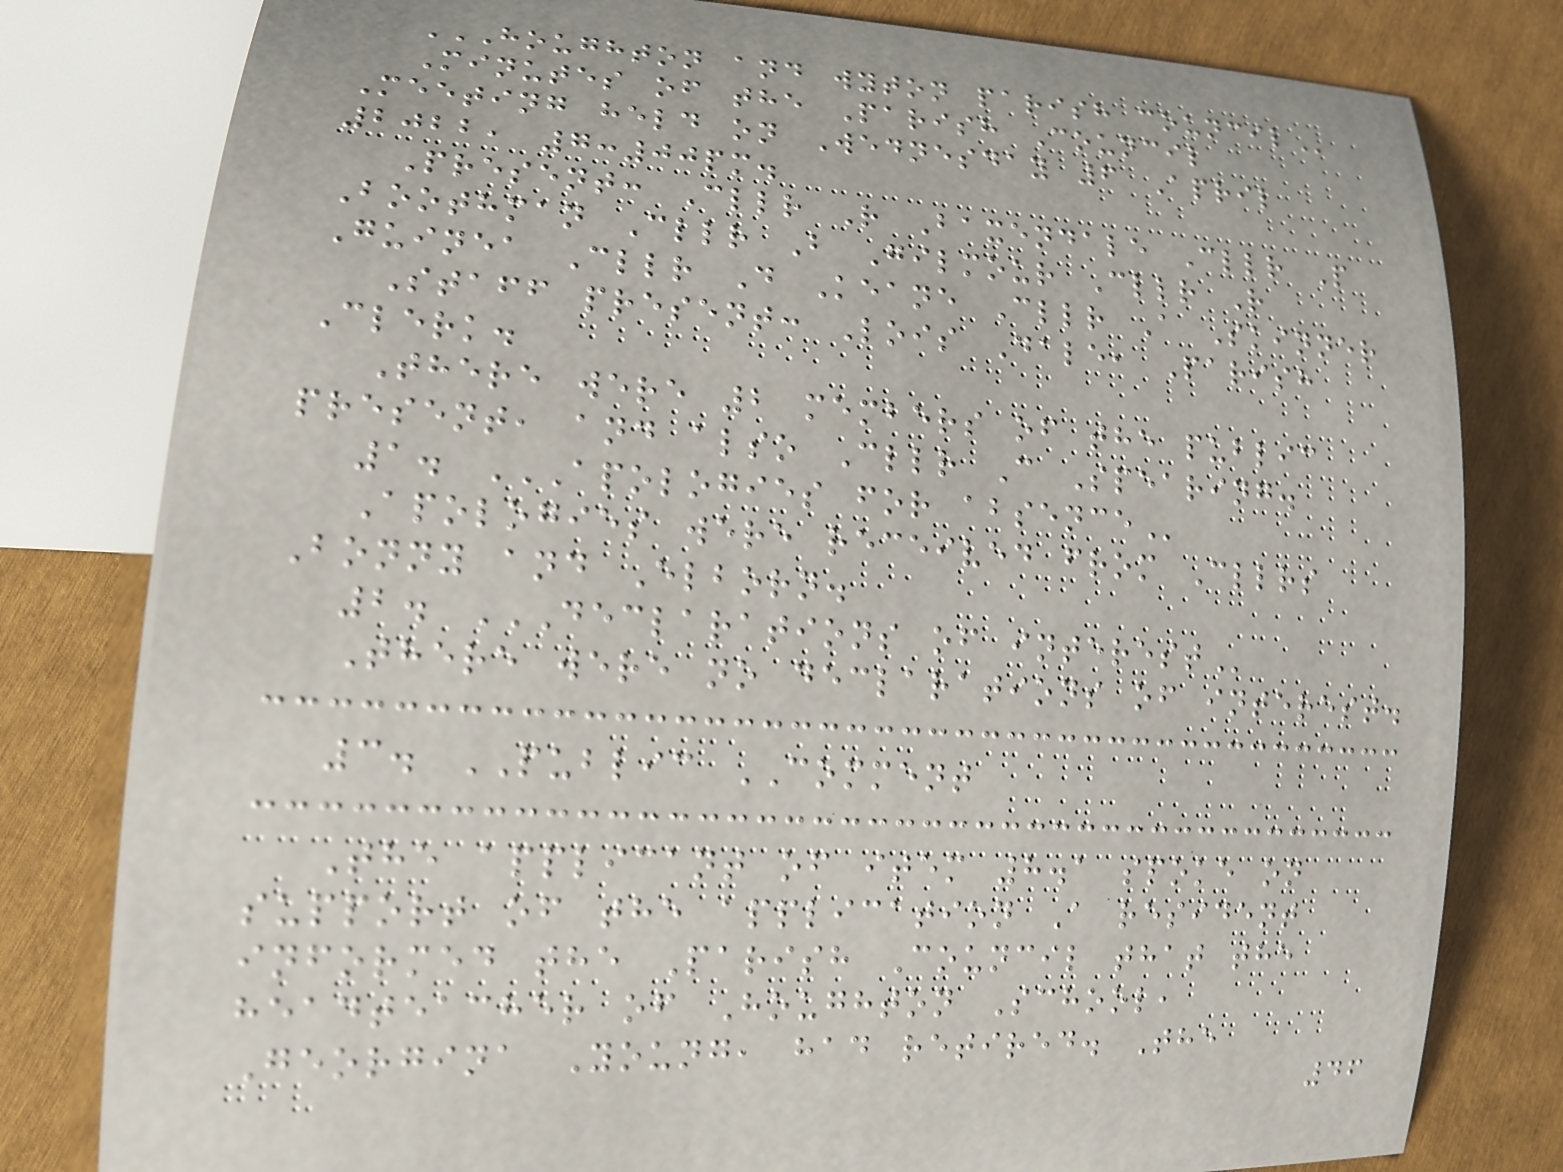HOUGHTON AND WYTON PARISH COUNCIL
Minutes of the Parish Council
Meeting held on Wednesday 6 April
2022, 7:00pm.
Present: Cllr R Baxendale Cllr P
Boothman Cllr B Gilmour Cllr R
Guinea Cllr D Keane Cllr A Skinner
Staff present: Lois Dale, Parish
Clerk.
There were 2 members of the public
present, and also Cllr C Spearing.
1. APOLOGIES FOR ABSENCE
Apologies were received from Cllrs
Bonny and Elborn.
2. DECLARATIONS OF INTEREST
There were no declarations of interest.
3. PUBLIC COMMENT
The applicant of item 8.1 spoke on
support of the application A resident
informed the Parish Council that the
headteacher of Houghton School,
Georgina Young, had retired. The
46
